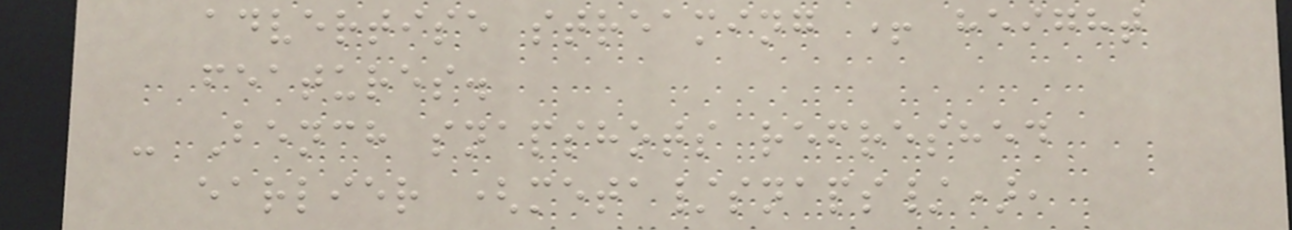advertise streaming + height
features.
- Bench snapshots refreshed
earlier (meta/snaps/),
